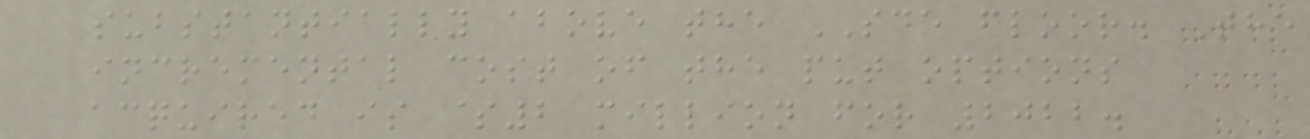substantially above the SDE floor. The
incremental cost of the put options
acquired is $2 million for 2022.
